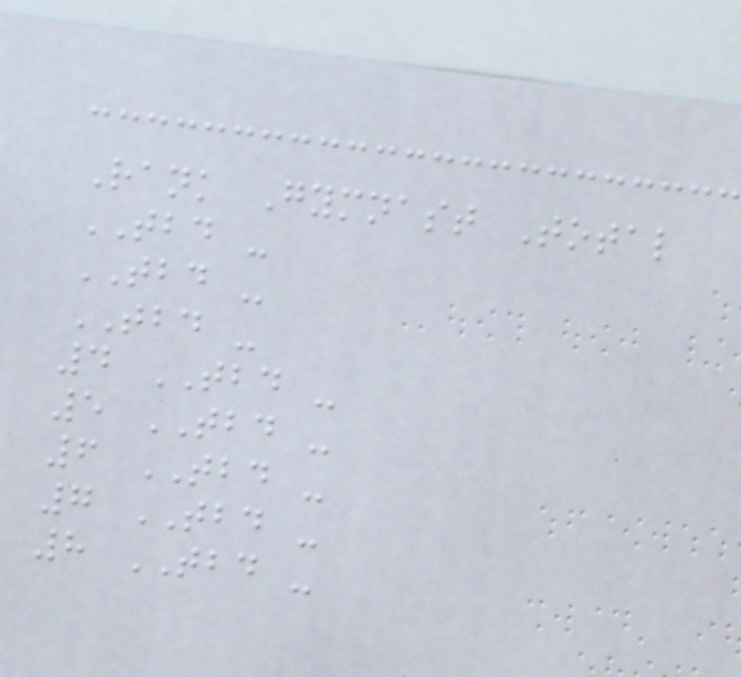Rank Gymnast Total
TBD -
TBD -
TBD -
4 TBD -
5 TBD -
6 TBD -
7 TBD -
8 TBD -
